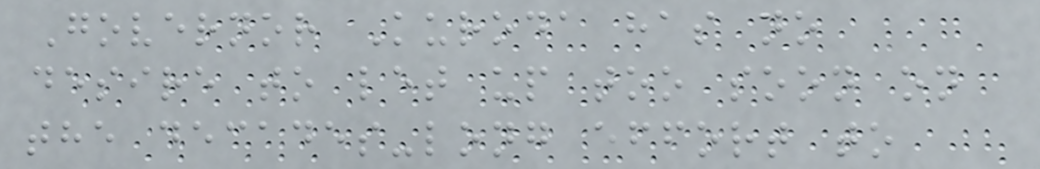Governor Kuroda has no
desire to let up too soon on
the decades-long effort to
